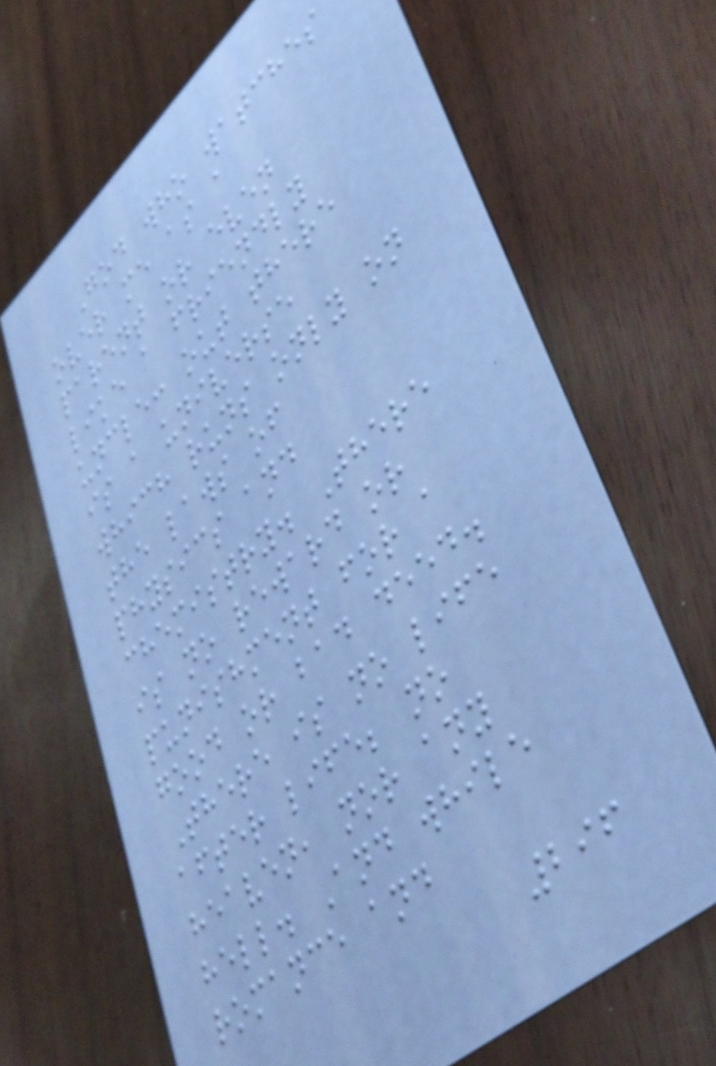God who watches
over me as a
parent or even
like a friendly
uncle: out there
is a universe
which runs only on
the laws of
physics and
chemistry. There
is no reward or
punishment for a
good or bad deed.
There is no life
after life; no
heaven, nor any
hell. And while
romance and
296
